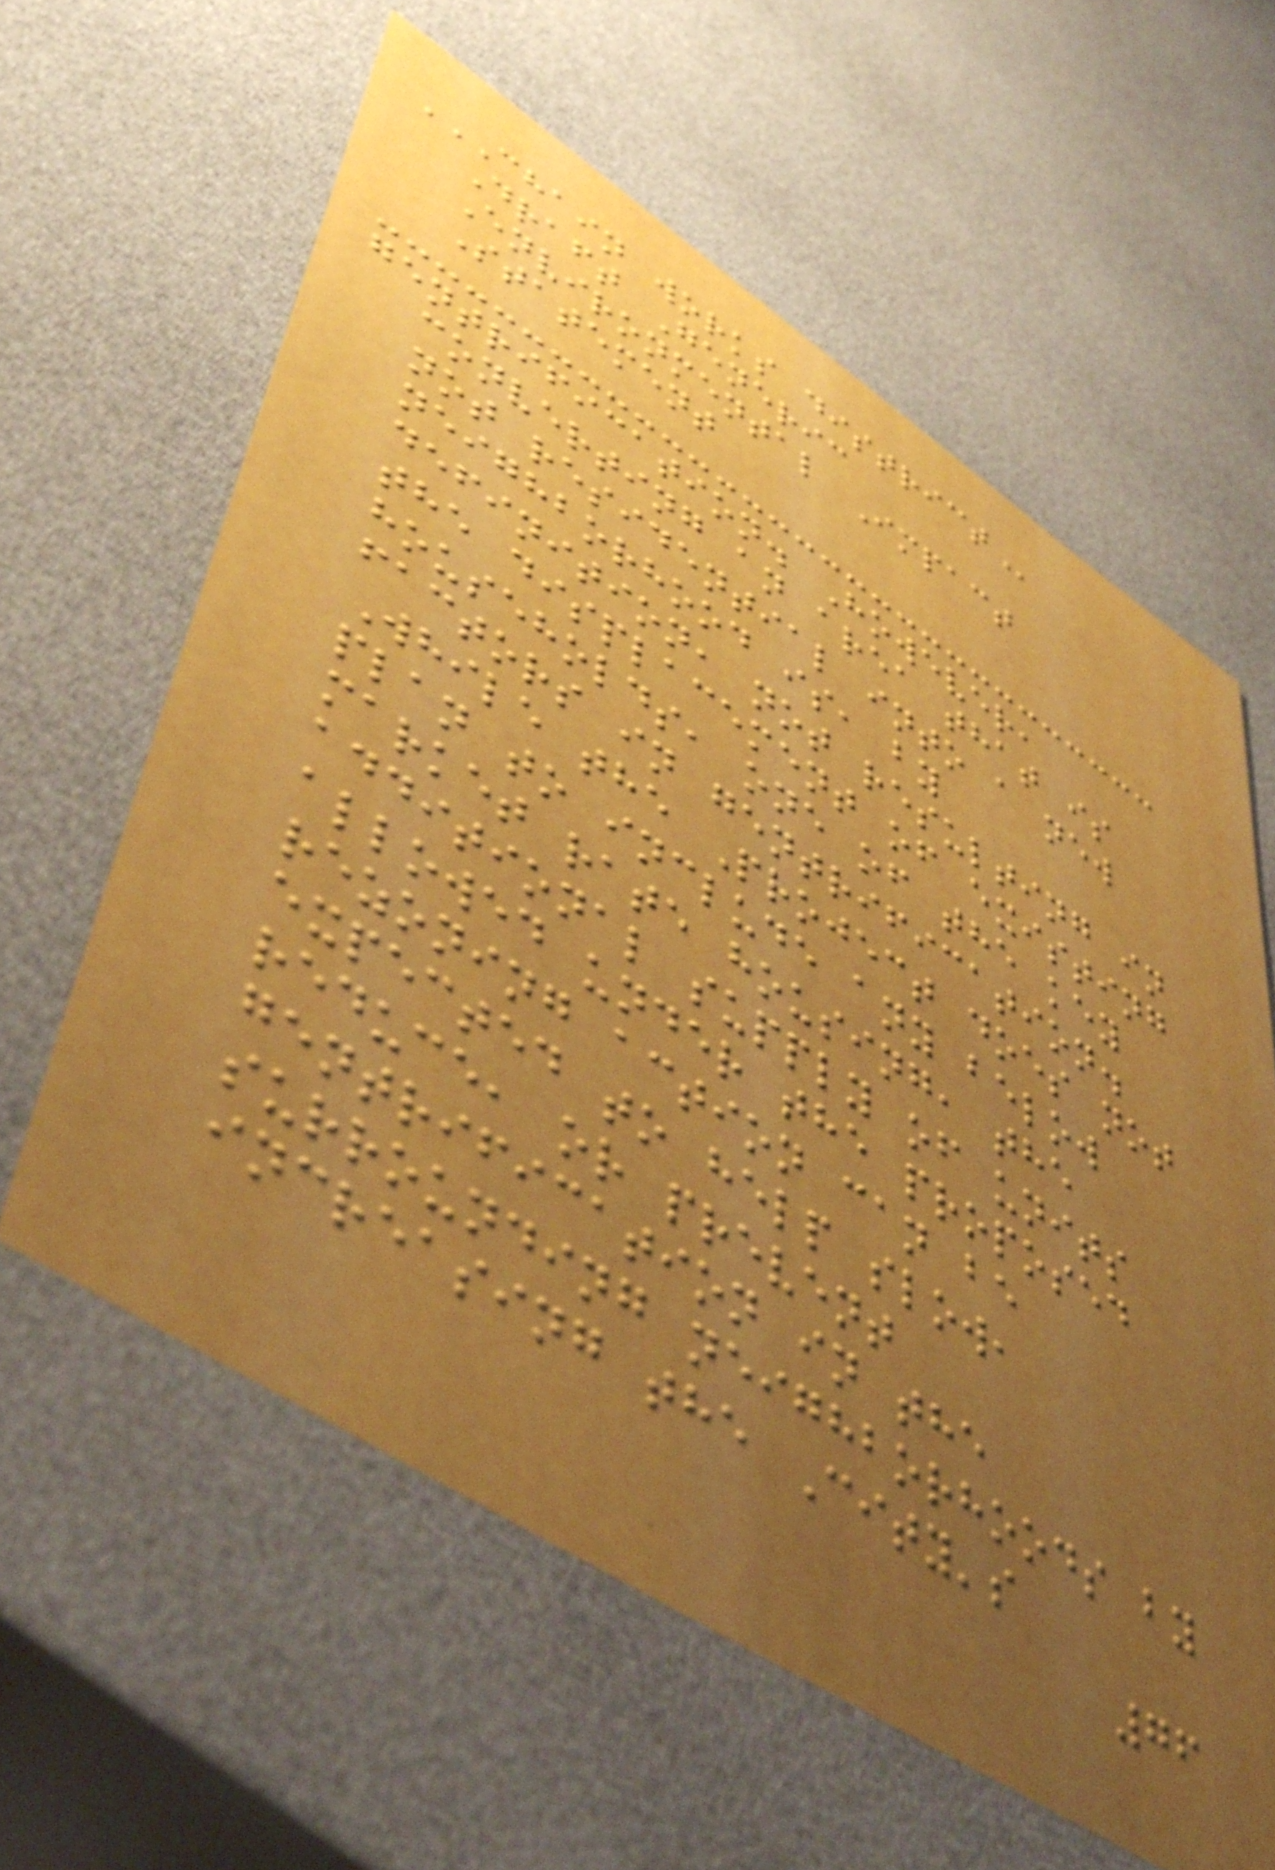CHAIN WORKS DISTRICT
Draft Generic
Environmental Impact
Statement
gentrification. However,
converting an area that is
not residential into a new
neighborhood is, by
definition, not resulting in
the displacement of existing
households, one of the key
factors in gentrification.
While the Project does not
plan to include any below
market rate housing, the
additional supply of units
allowed under the proposed
rezoning action can be
expected to help slow,
reduce, or prevent
gentrification in the
surrounding neighborhoods by
increasing the City's
76
